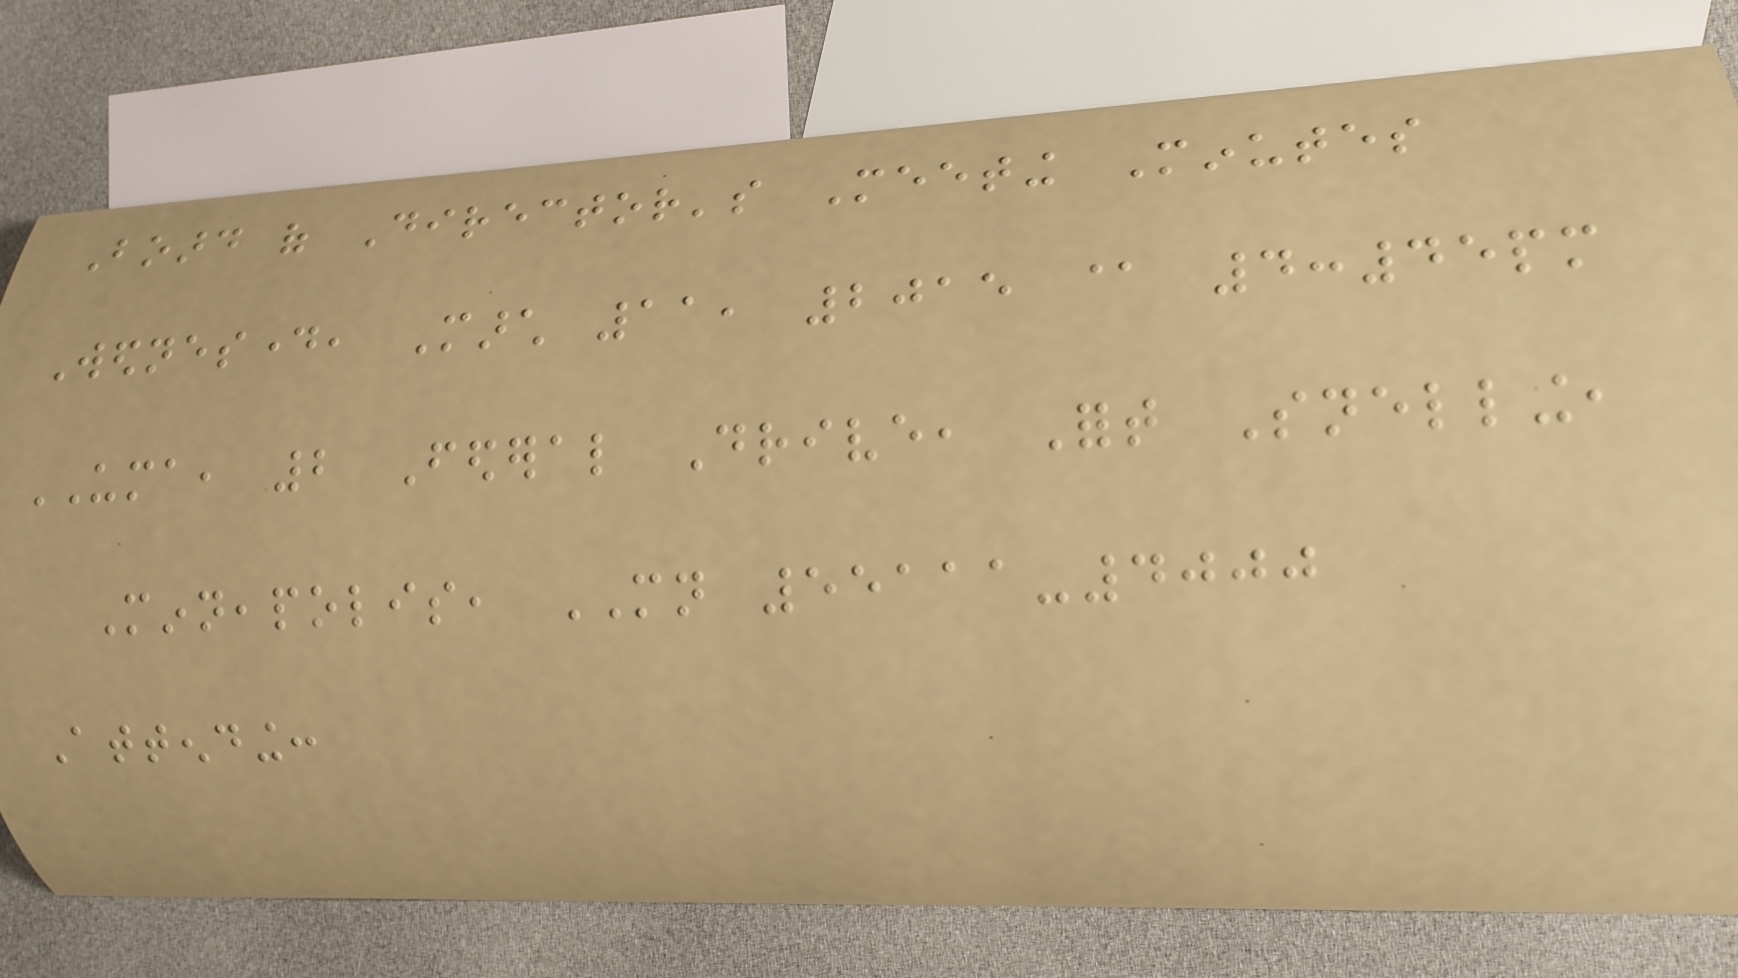Board of Director's Meeting Minutes
Wednesday, March 11, 2015 @ 4:45pm
UMA, 2 Federal Drive, Fort Snelling,
Minneapolis, MN 55111-4000
Attending:
